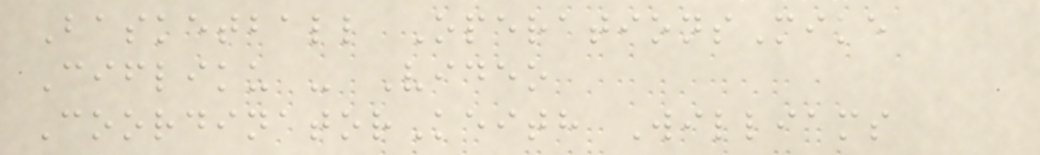Basketball OperationsMike
Cifliku - Video
CoordinatorKeith Williams
